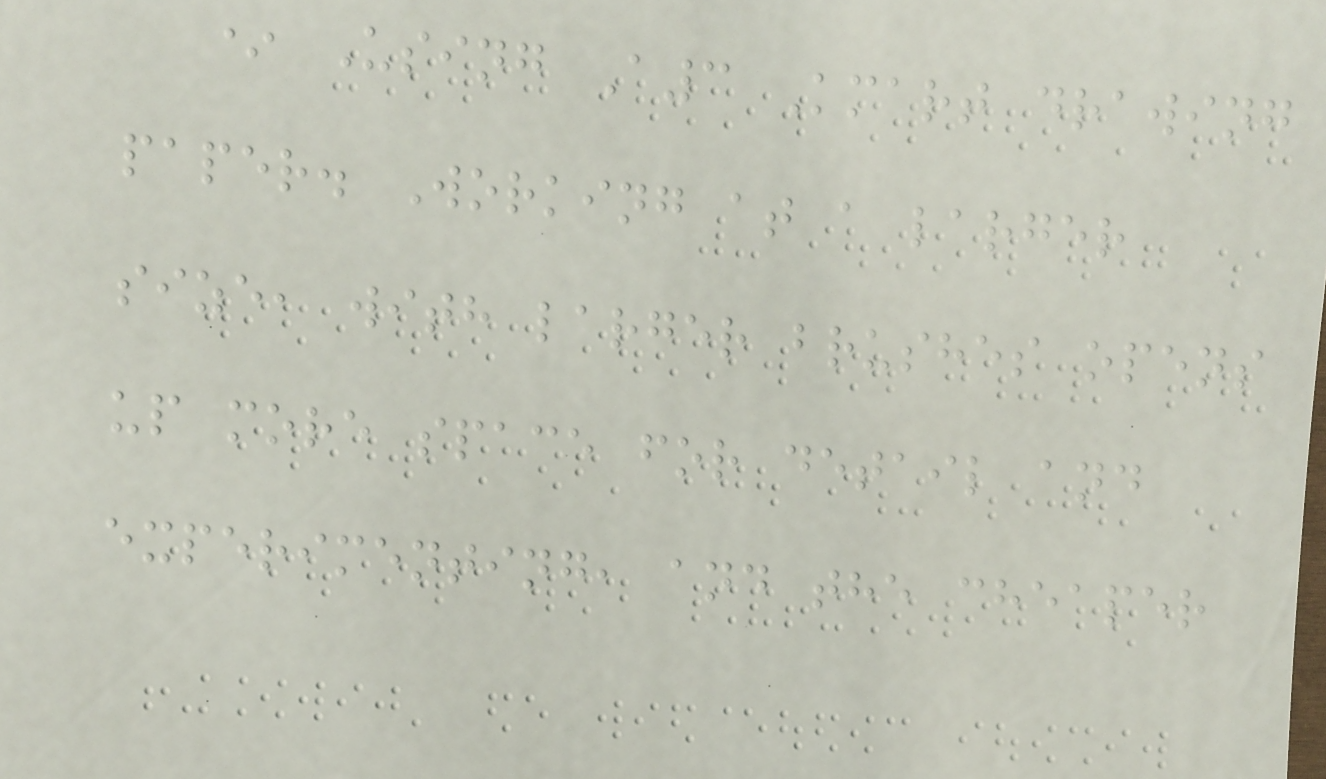* Using A3 Kmart drawing
paper. Working at a larger
size, with larger brushes opens
up more space for detail and
experimenting, and the cheaper
